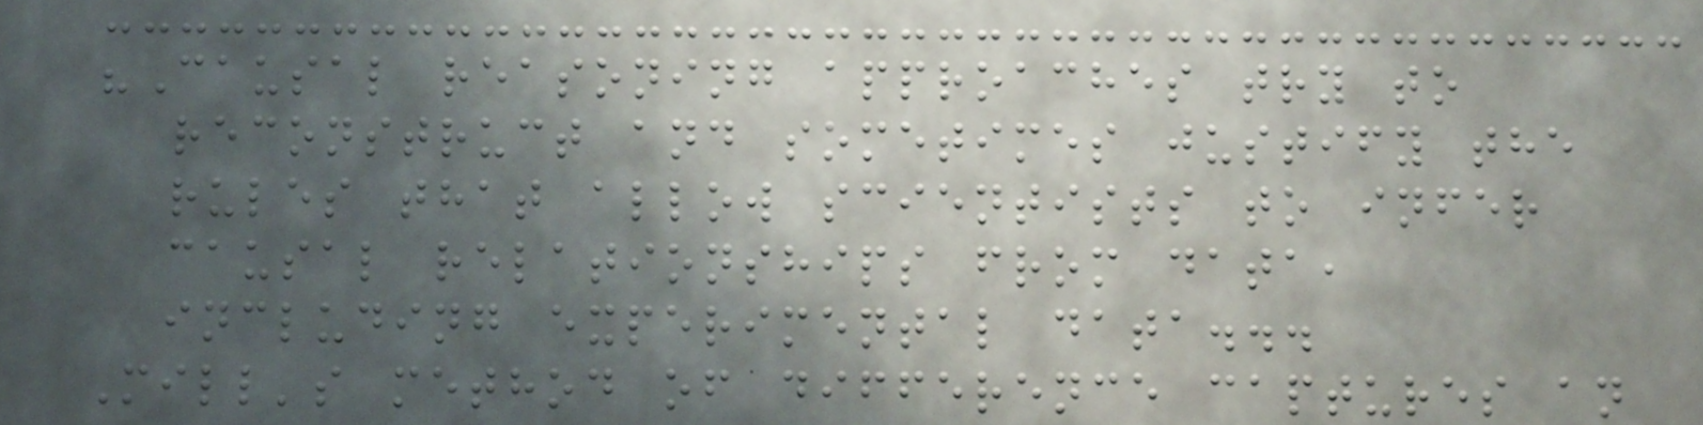"Causal reasoning approaches try to
reconstruct and sometimes justify the
rules that allow scientists to infer
causal relationships from data,
including experimental data...
Mill's method of difference captures an
